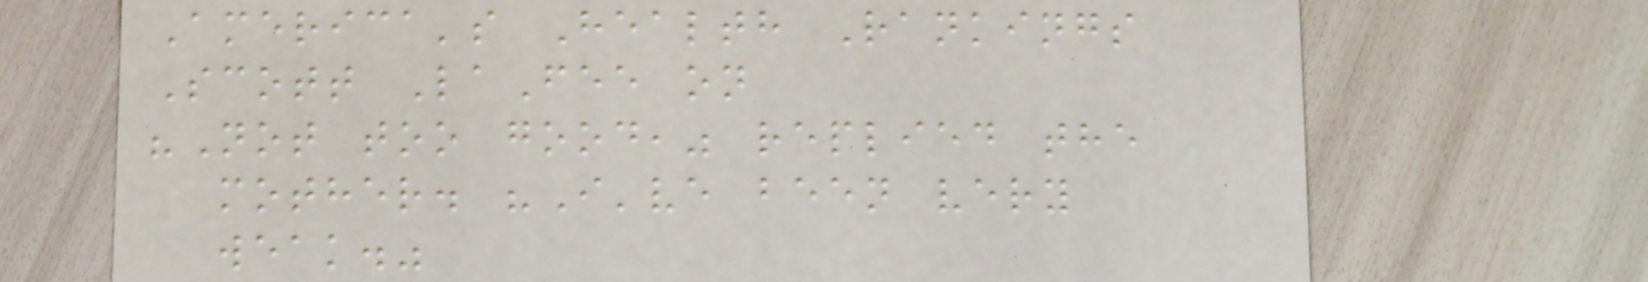America's Health Rankings
Scott LaFee on
"Not too good," replied the
mother. "I've been very
weak."
